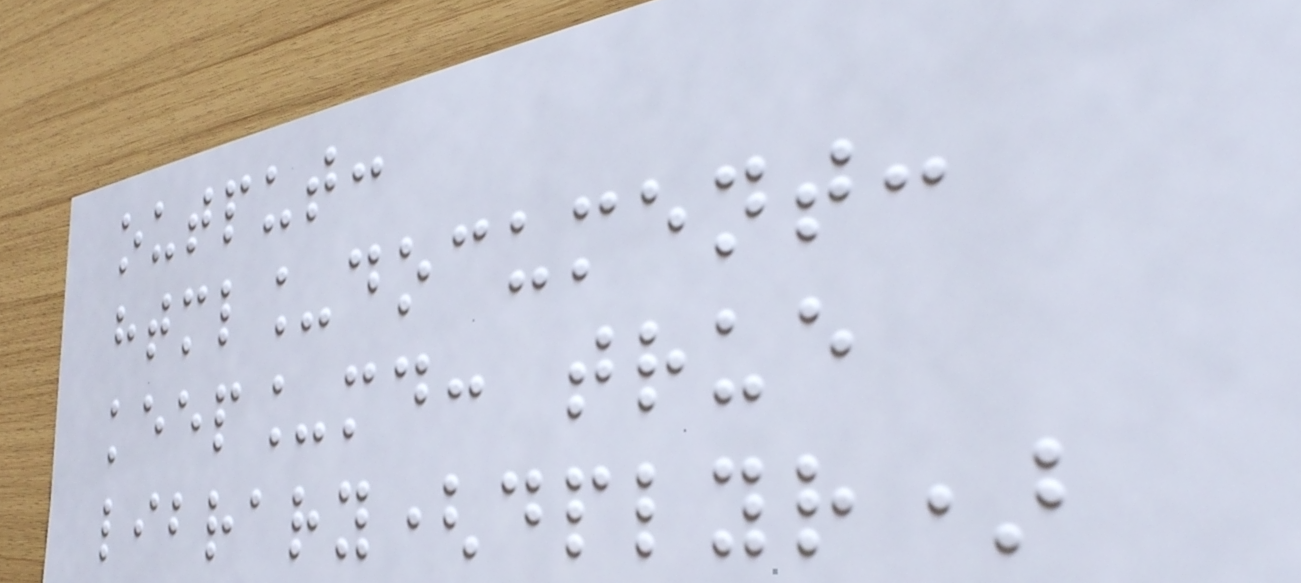output:
html_document:
keep_md: true
library(dplyr)
